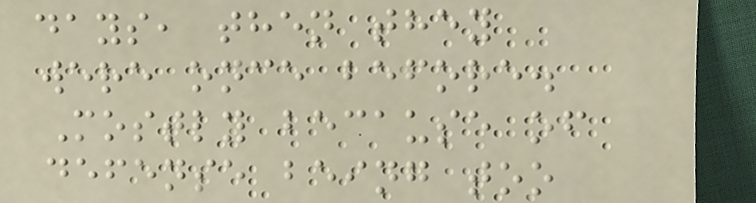days, then they
were once before.
Mostly because of
defense being too
